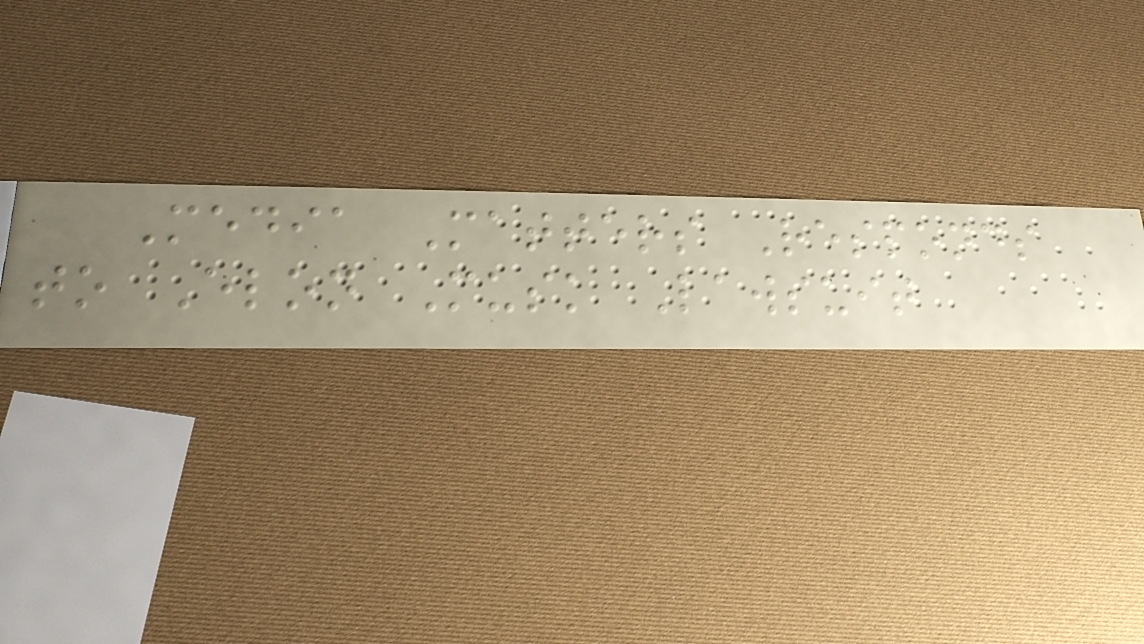Media Matters Responds
to Elon Musk Lawsuit
